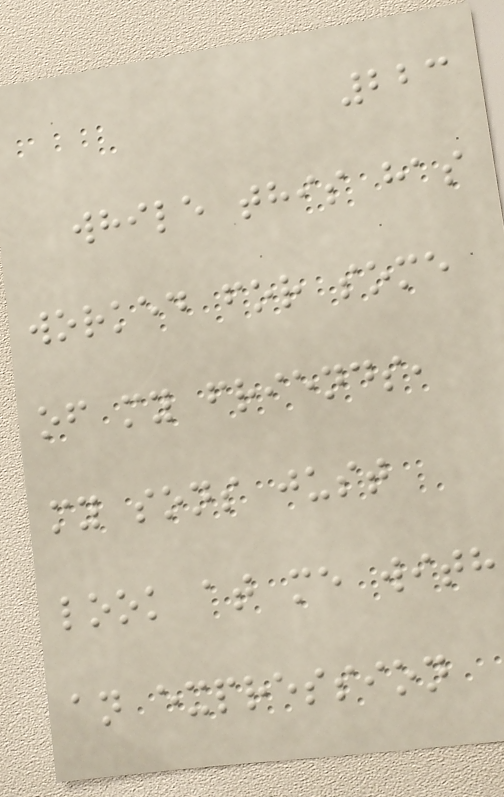223
while this has
worked for some
of my friends,
my sons just
look at me with
an expression
